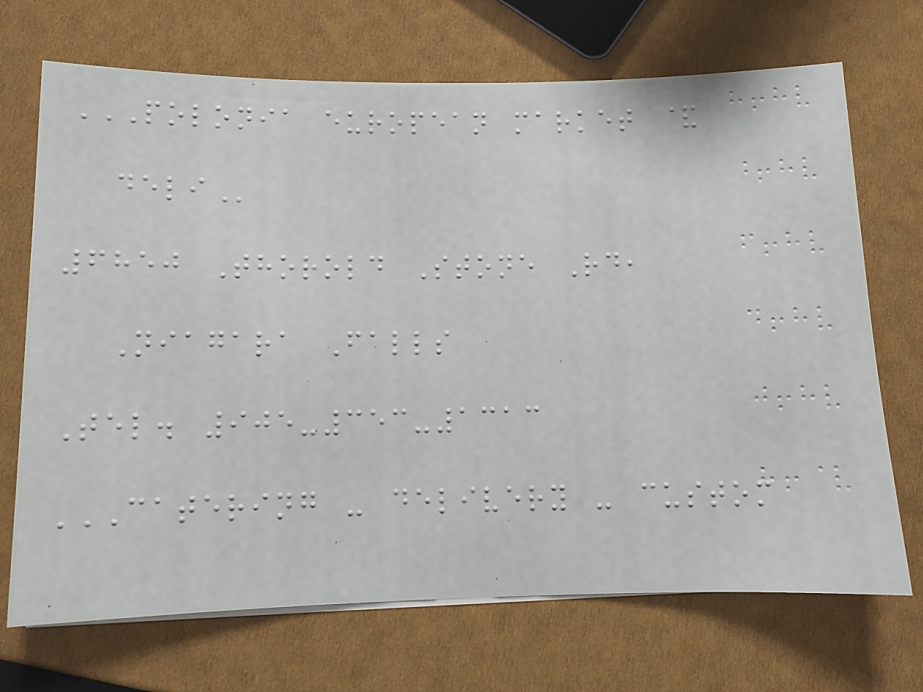POLONIA EUROPEAN MARKET &
DELI
6850 Thorold Stone Rd,
Niagara Falls
Tel. 905-353-1313
CATERING - DELIVERY - CUSTOM
